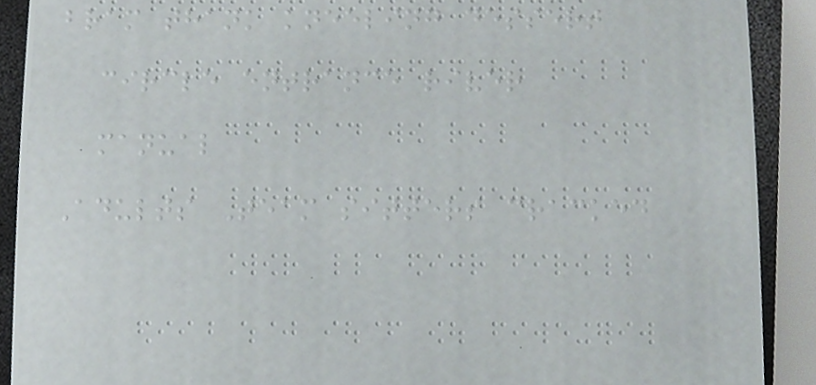bram thank kneeling dessert
circle entrance river
manual
Adults Team sitters cracked
